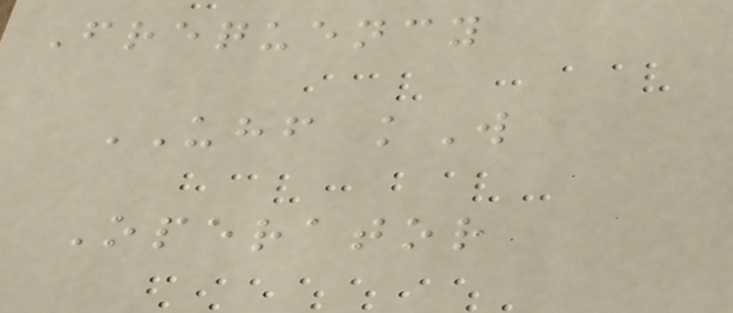Frequency
UHF kW
Operator
